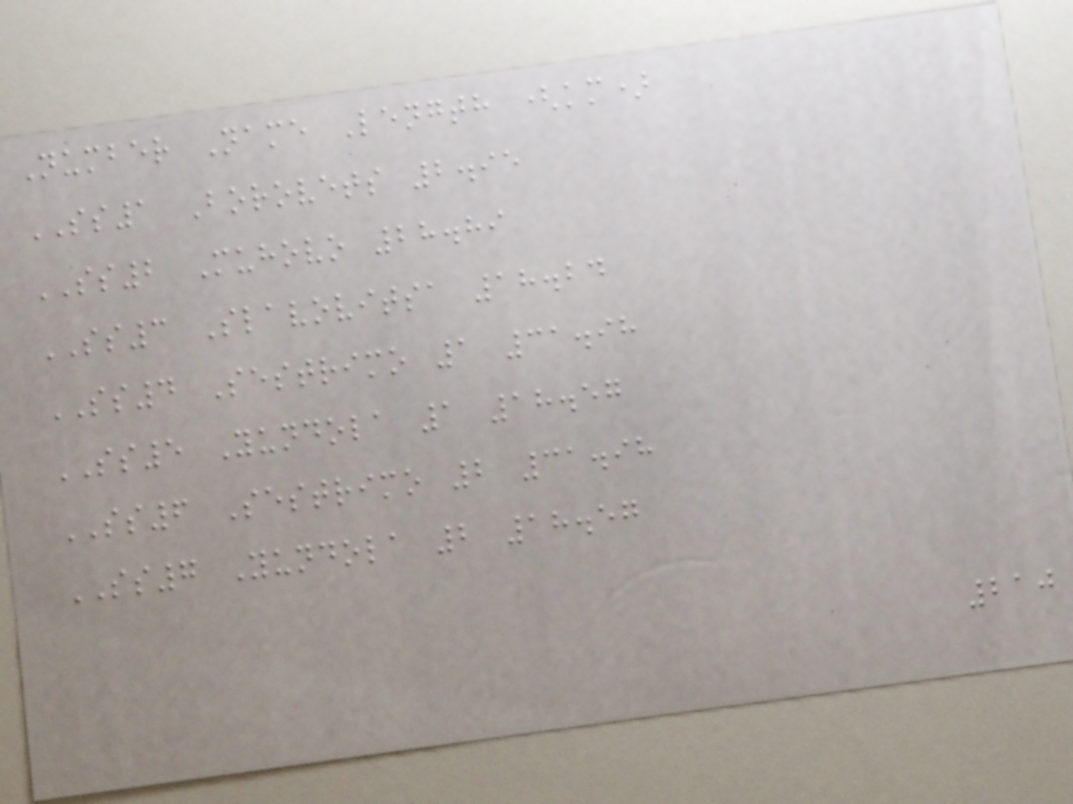Number Name Length (km)
SS1 Borovets 2.95
SS2 Muhovo 28.89
SS3 Slavovitsa 18.24
SS4 Sestrimo 1 31.98
SS5 Yundola 1 18.57
SS6 Sestrimo 2 31.98
SS7 Yundola 2 18.57
210
